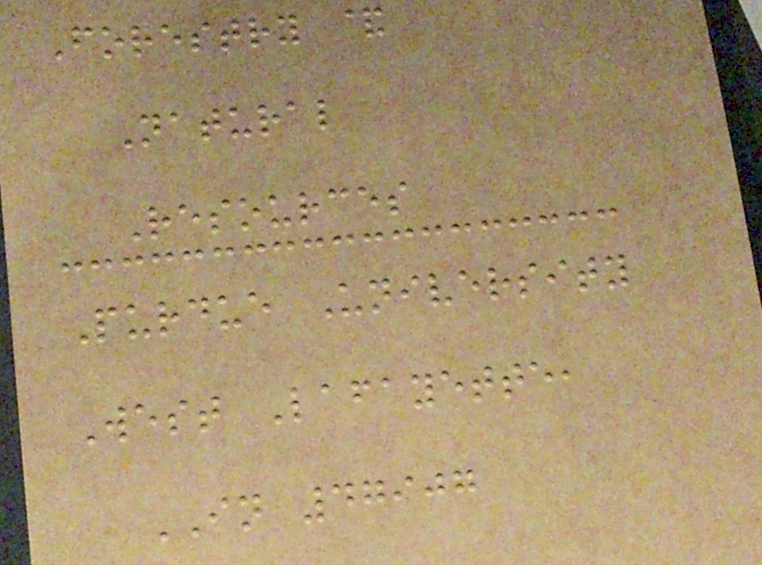Forestry &
Natural
Resources
Purdue University
West Lafayette,
IN 47907
